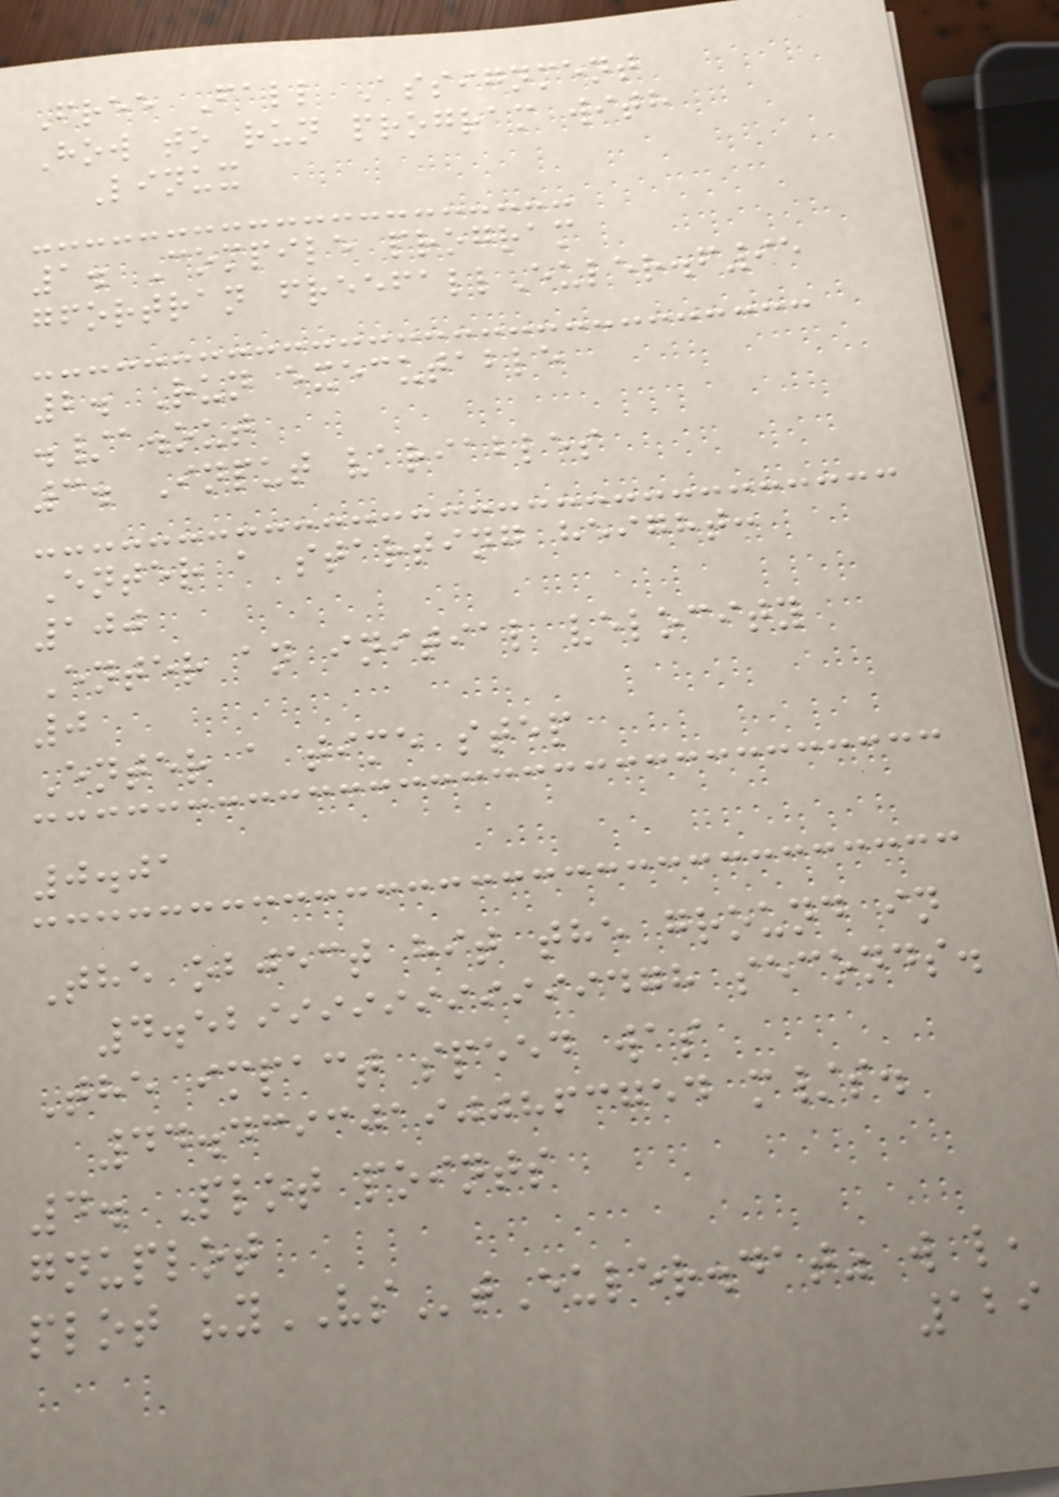Free Fall Assignment
How to run program with
Linux
1. Compile program
gfortran freefallEuler.f95
2. Run executable
./a.out
3. Input variables
Enter a starting height:
100
Enter an initial velocity
0
Enter a time step
0.01
The object hit the ground in
4.5299999999999478 seconds.
The impact speed was
44.439301900863754 m/s.
4. Plot points
gnuplot
plot "yVStEuler.dat" w l,
129
